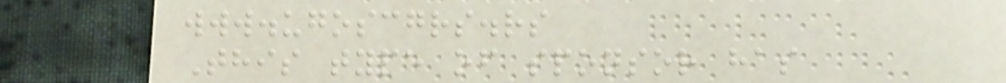www.ugoscgrs.rs
This type of sponsor has
